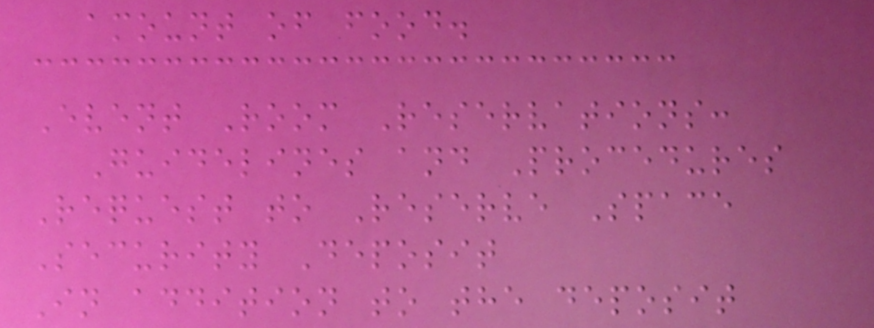amount of food.
Event Room Reservations:
Guidelines and Procedures
Request to Reserve Space
Security Deposit
In addition to the deposit
